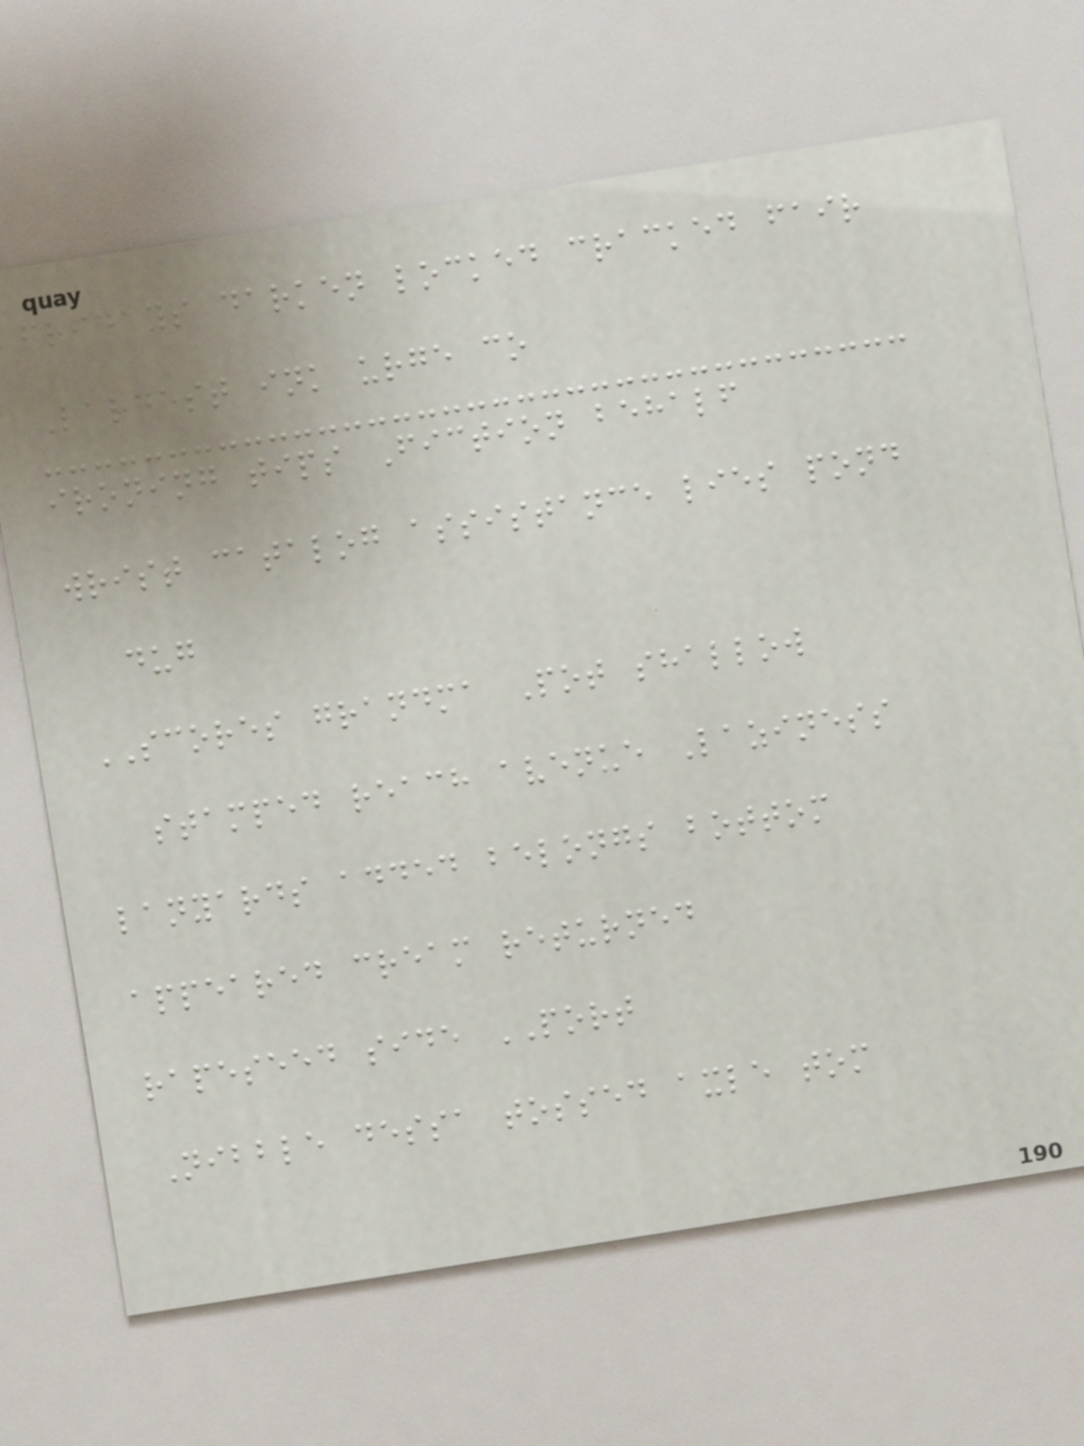fridays darken locked cracked fair
Largest ink urge co
ironing tips Fiction behalf
wrist catalog assistance lies pond
dug
SCORES grandma Pot shallow
stamped reach avenue Laziness
lanyards added belongs bottom
appeared cream returned
rapeseed side PORT
Nibble dessa tossed axle tom
